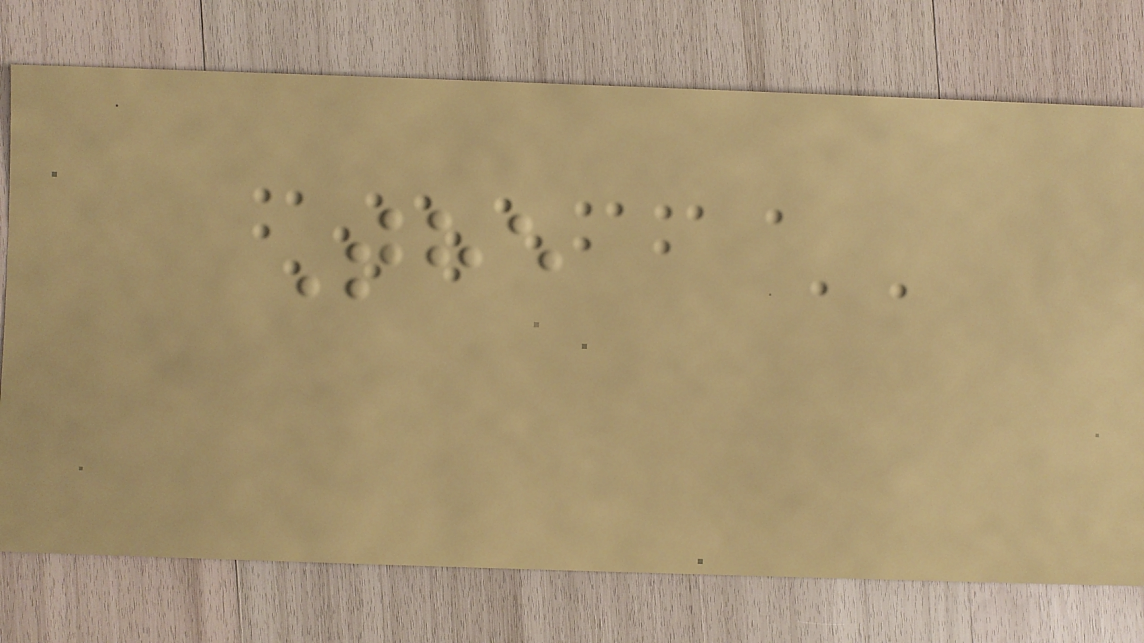The
